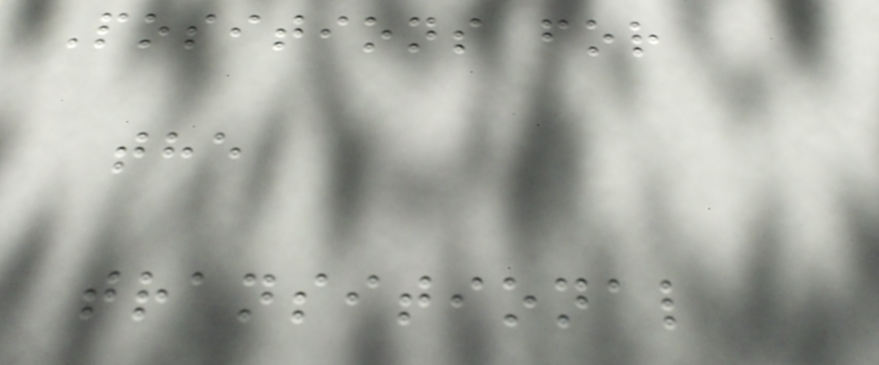Positions for
the
transitional
